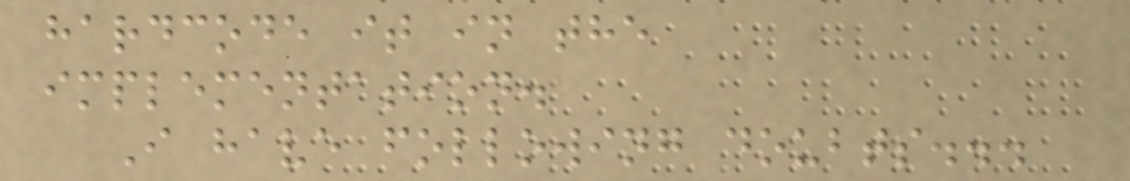hardcode it in the
implementation.
I have following doubts...
